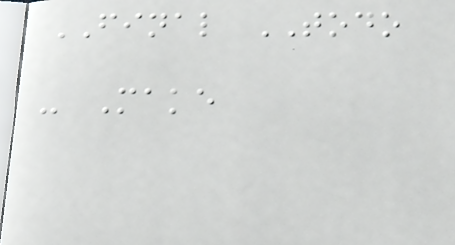FINAL TODO
- Make
